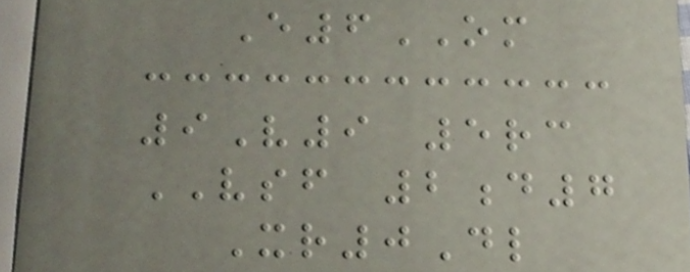E6OM
9V9 5rc
VSF 2d7
Xr0Dl
